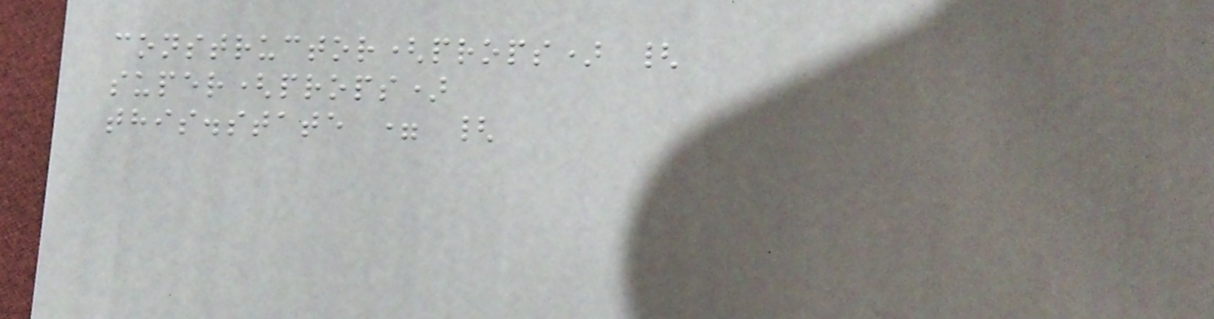constructor(props) {
super(props)
this.state = {
